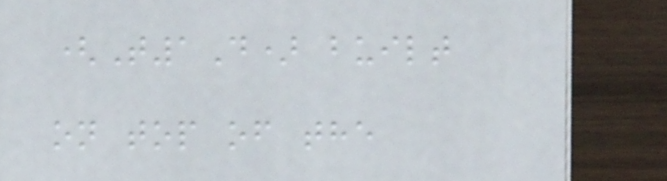(T1D) built
on top of the
